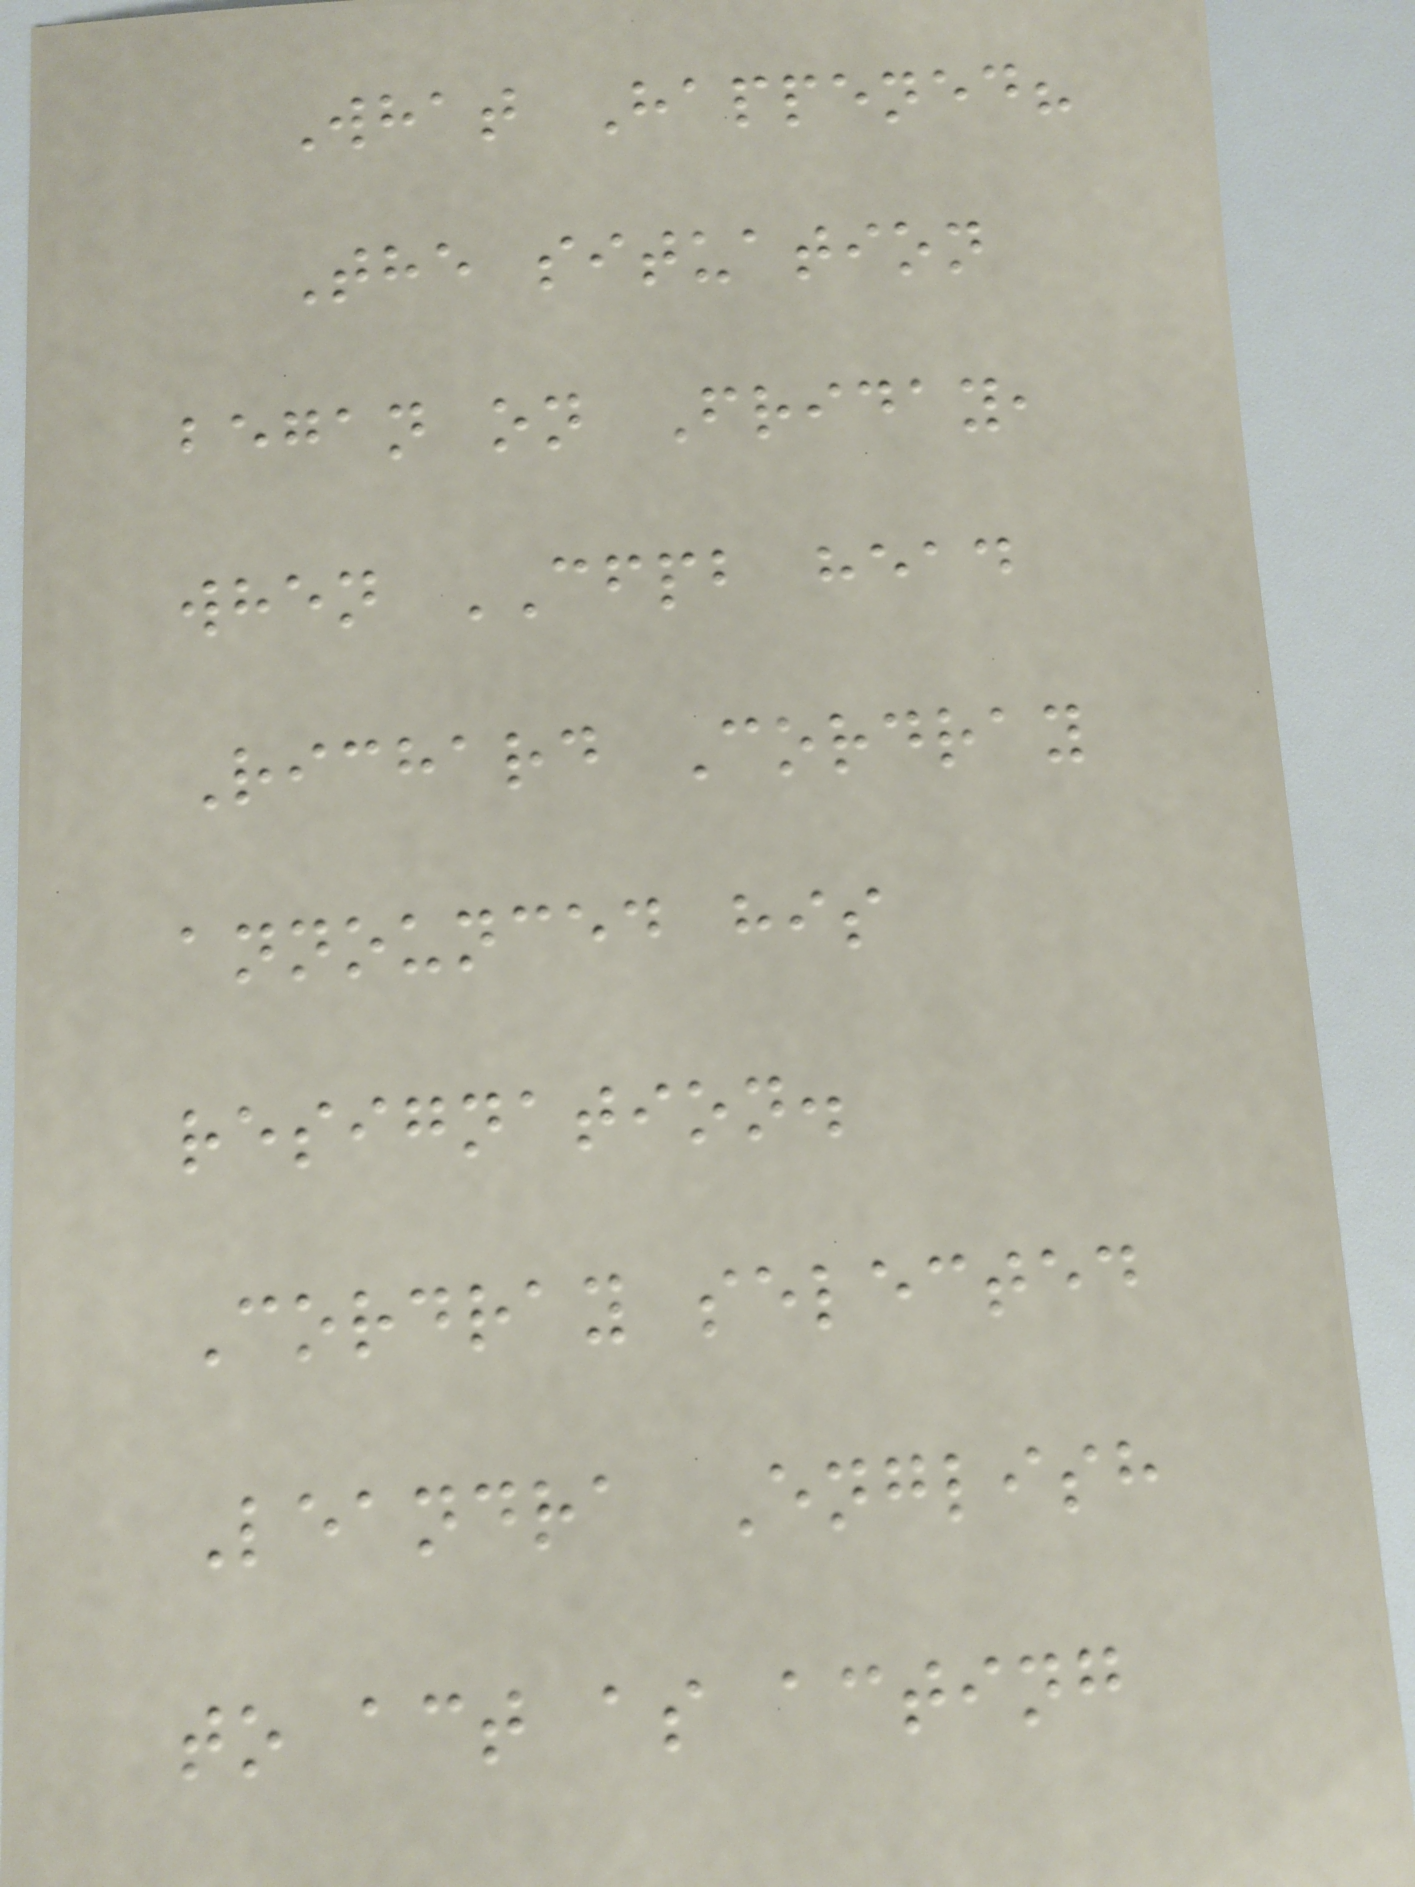What Happened?
The situation
began on Friday,
when CFPB head
Richard Cordray
announced his
resignation.
Cordray selected
Leandra English
to act as acting
